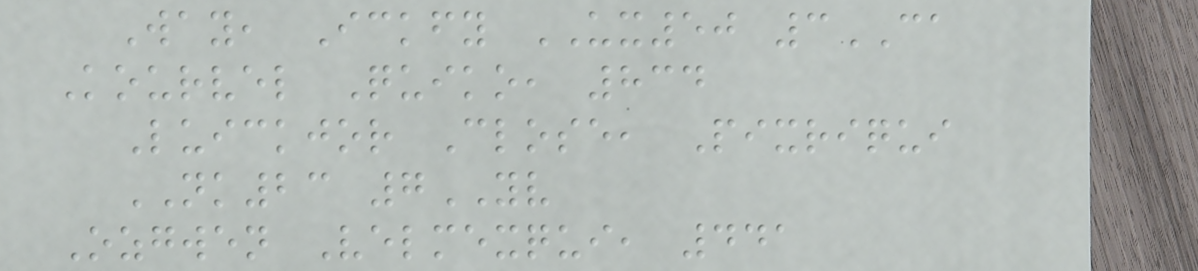Way, Ickfy UX50 3CA
Kourvel Quiko, 834
Luickjor Close, Pixriqui
NK23 7YV
Ozgwen Velmexqui, 441
